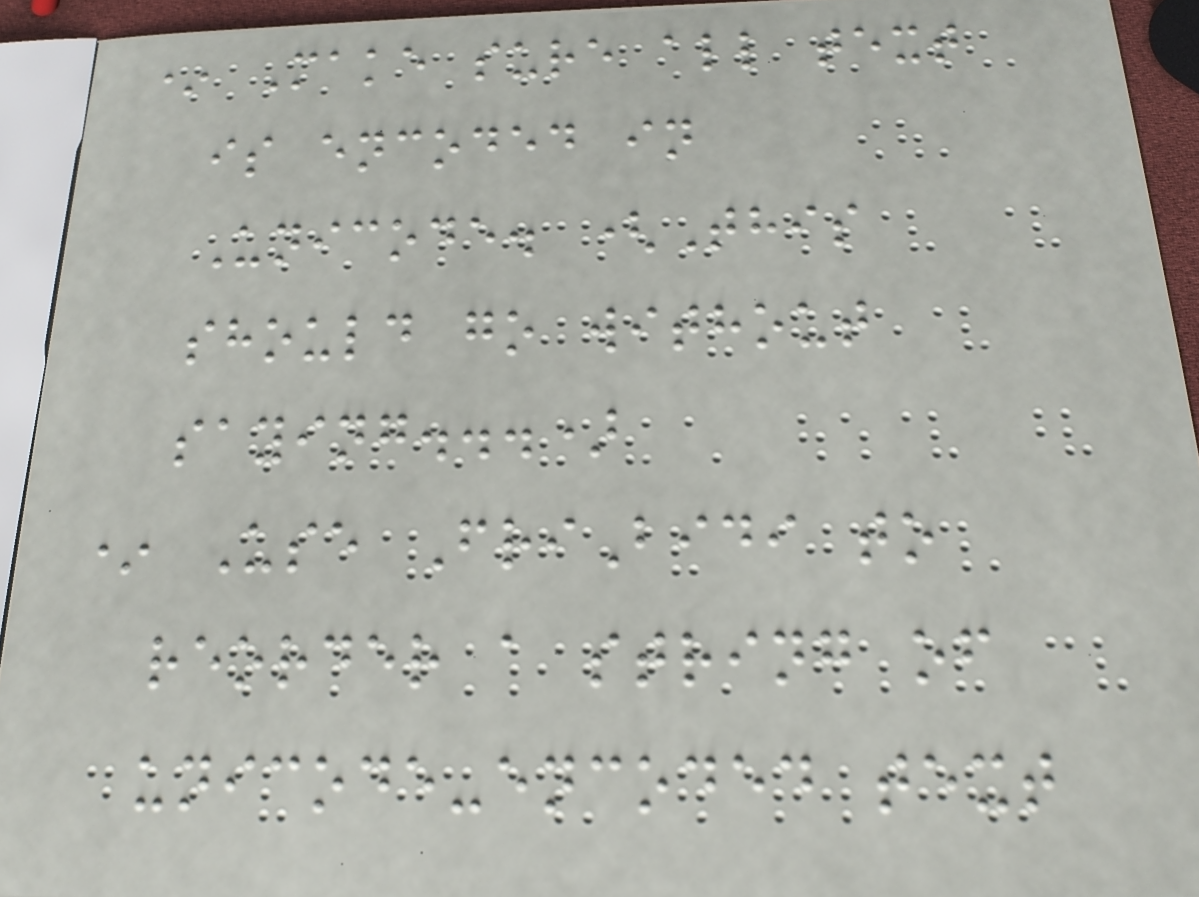* Make sure all text
is encoded in
Unicode. (This
should go without
saying...)
* Use FriBidi to
reorder a string of
unicode-encoded text
